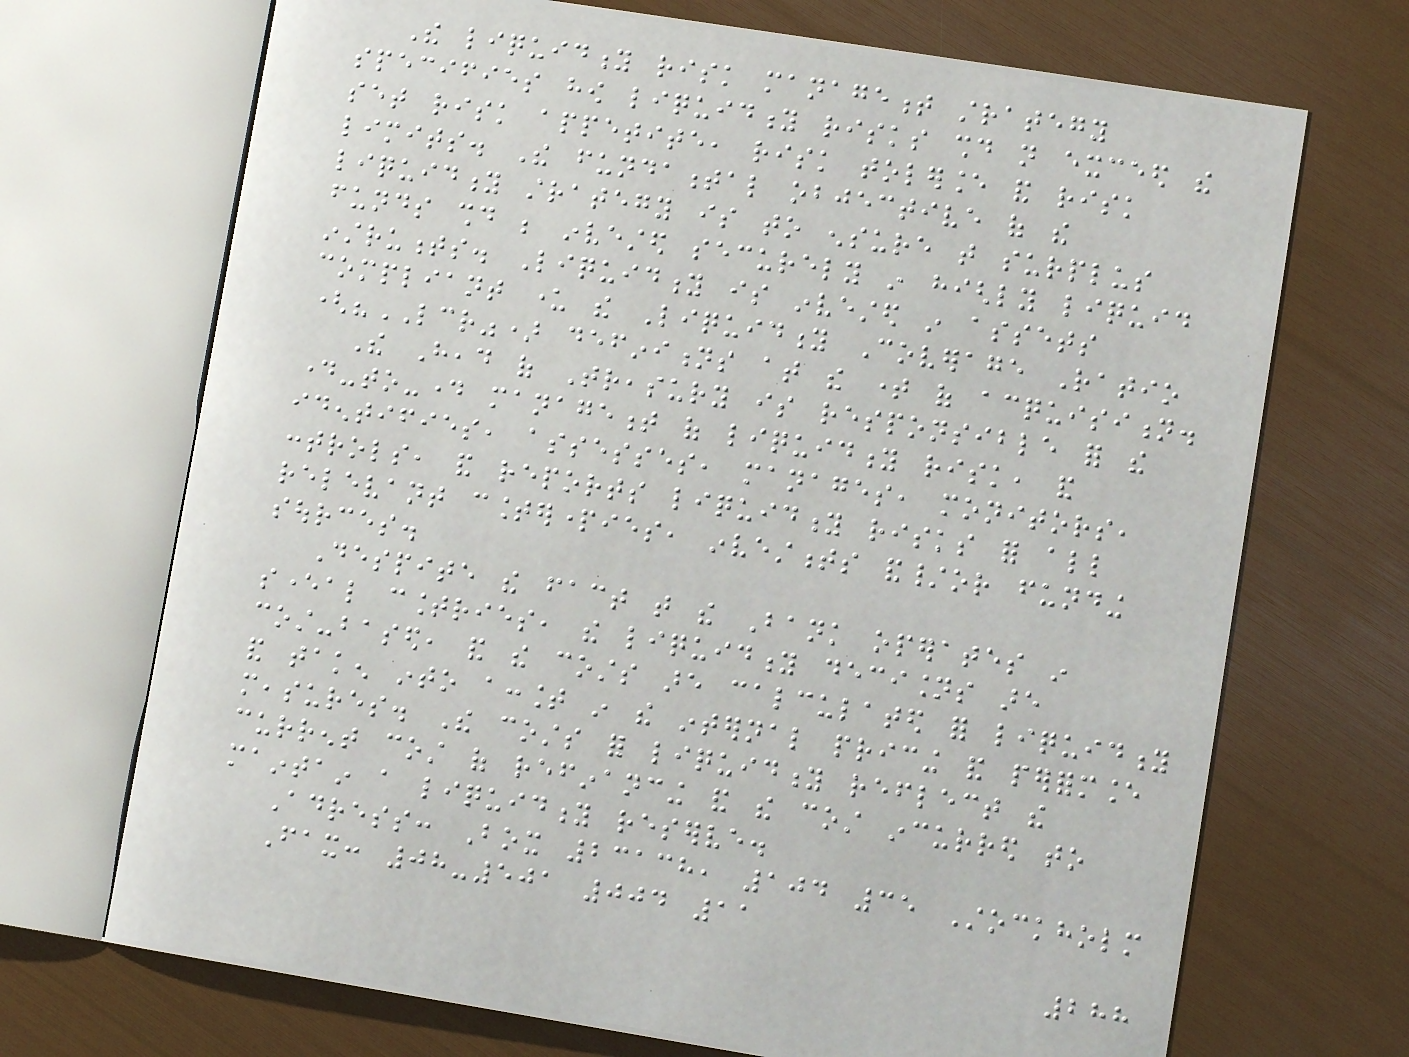The liquidity risk management strategy
specifies how liquidity risks should not exceed the
set risk appetite, risk tolerance and risk
limits. The fundamental objective of the
liquidity strategy is to ensure that surplus
funds should be invested securely in highly liquid
instruments. Liquidity is invested in assets
compliant under the Liquidity Coverage Ratio
("LCR") definitions at the time of acquisition.
The Head of Treasury is responsible for the
day-to-day management of liquidity risk, and
identifies, assesses, manages, monitors,
controls, and reports liquidity risks for all
relevant counterparties, investments and/or funding
sources.
Despite the fact that the Bank operates in
several countries, the liquidity decisions are
cost-based, and the costs are calculated for liquidity
and taken into account in the internal pricing and performance
measures. The costs for liquidity reflect the
current cost of refinancing and the cost incurred to
maintain a liquidity reserve.
Adress: Box 23138, 104 35 Stockholm
Fax: 08-501 004 11
288
